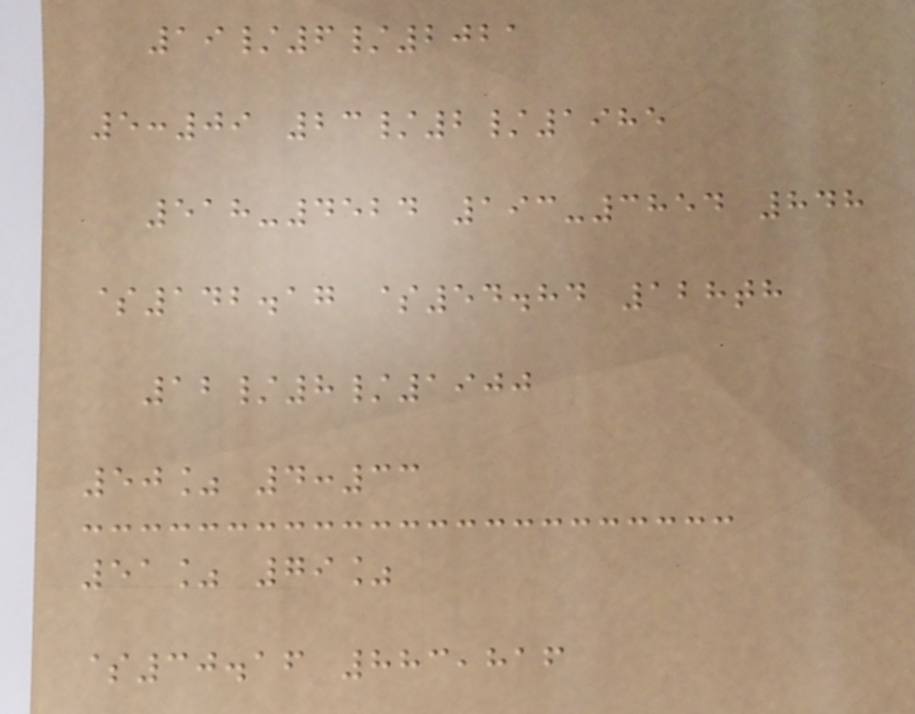19/6/2021
5:09 23/2/1985
518-4524 193-3854 848
$142.17 $54.84 128th
12/8/1900
50% 4:33
51% 79%
$30.16 883,816
